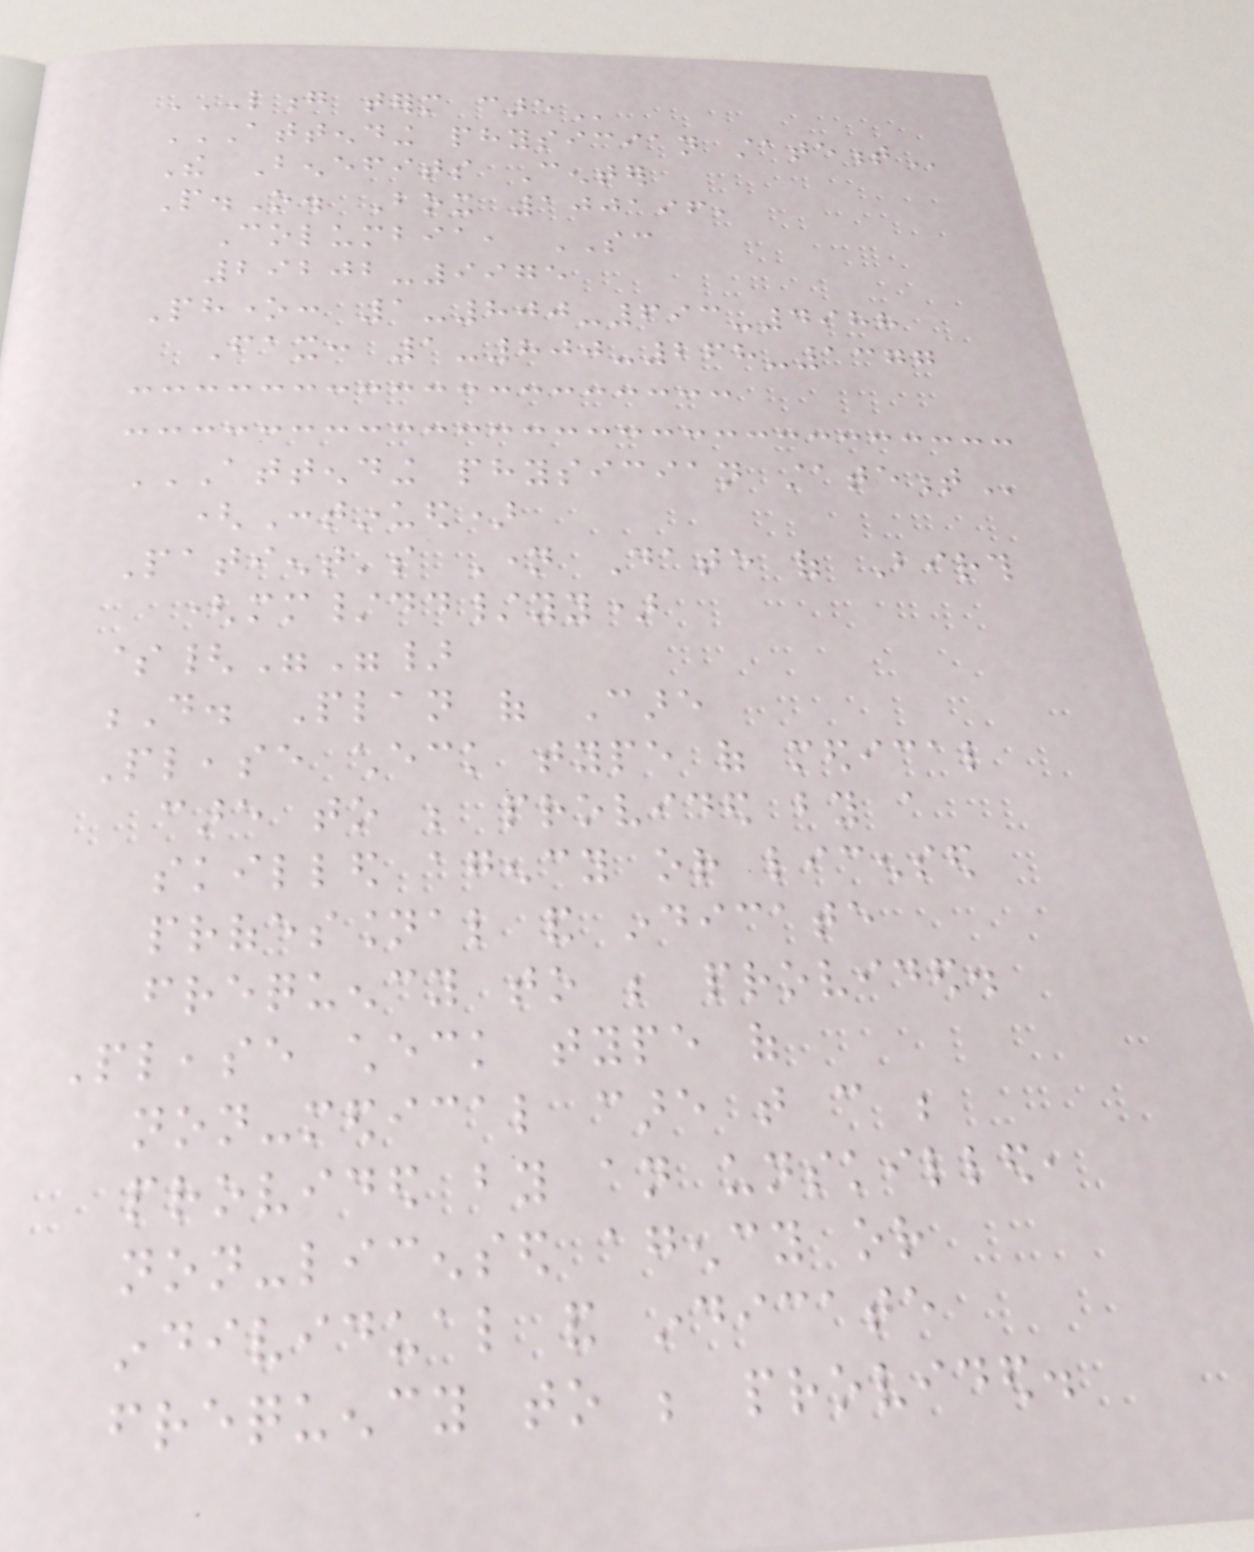LONG TERM CARE
ATTENDING PHYSICIAN STATEMENT
The Benefits Center
P.O. Box 100196,
Columbia, SC
29202-9975
Phone: 1-800-693-4988
Fax: 1-800-268-1377
ATTENDING PHYSICIAN STATEMENT
(Continued)
Patient's Name Date of Birth
(mm/dd/yy)
${""}
D. Plan of Care
Please check type of medical
care to be provided by a
skilled agency or licensed
professional and indicate
frequency to be provided.
Please check type of
non-medical care that can be
provided by an unskilled,
non-licensed agency or
individual and indicate
frequency to be provided.
